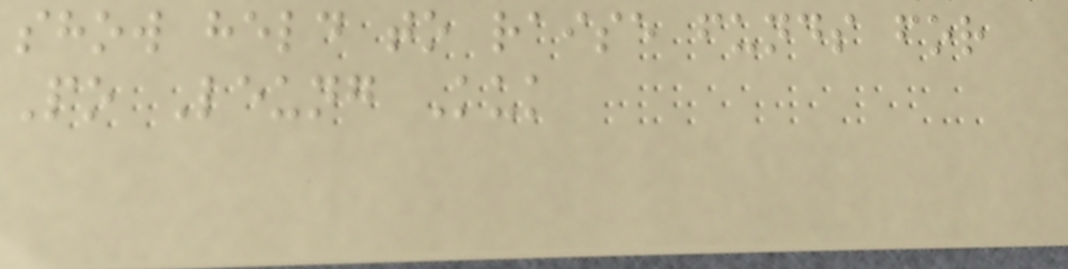show held to raise funds for
Po Leung Kuk
